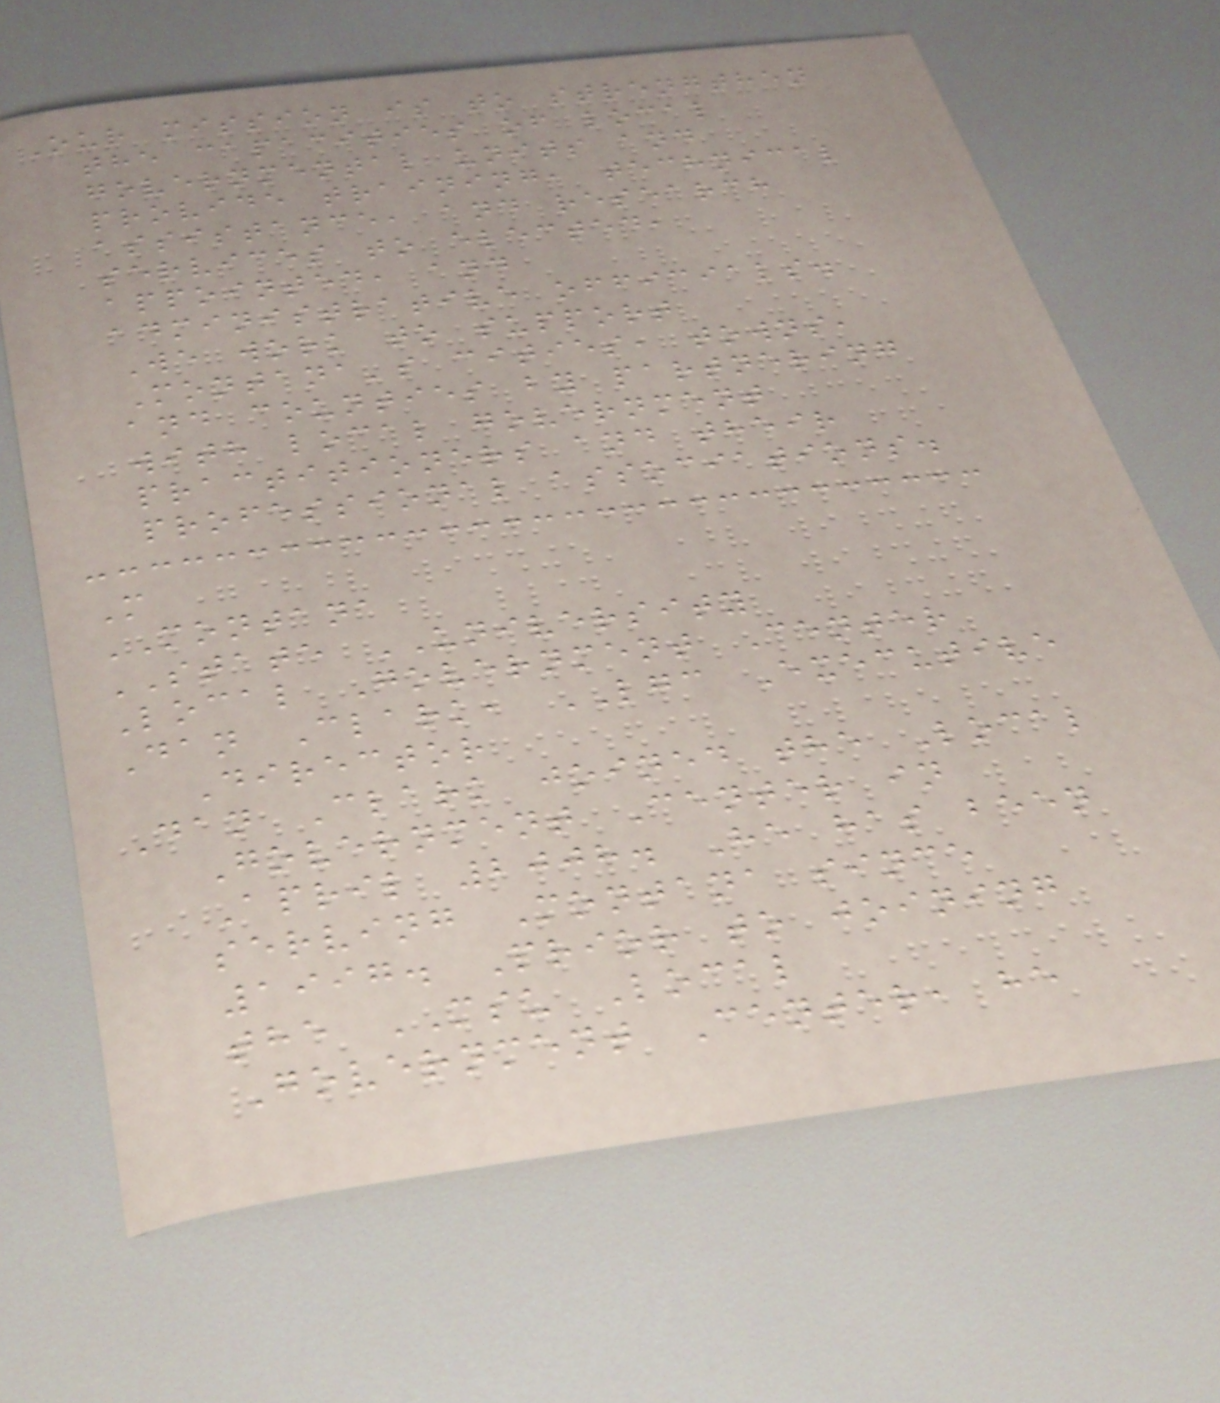Our mission is to strengthen
the capacities of local
governmental units and
provide training, technical
assistance, and research
services to elected,
appointed, and
administrative officials.
We work to support
Montana's cities, towns,
and counties by partnering
with local government
practitioners and their
professional associations.
M
MONTANA
STATE UNIVERSITY
Local Government Center
Dan Clark, LGC Executive
Director
Dan Clark joined the Local
Government Center in
April 2008. He has been
serving Montana since
1997. Prior to joining
the MSU Local
Government Center, he
